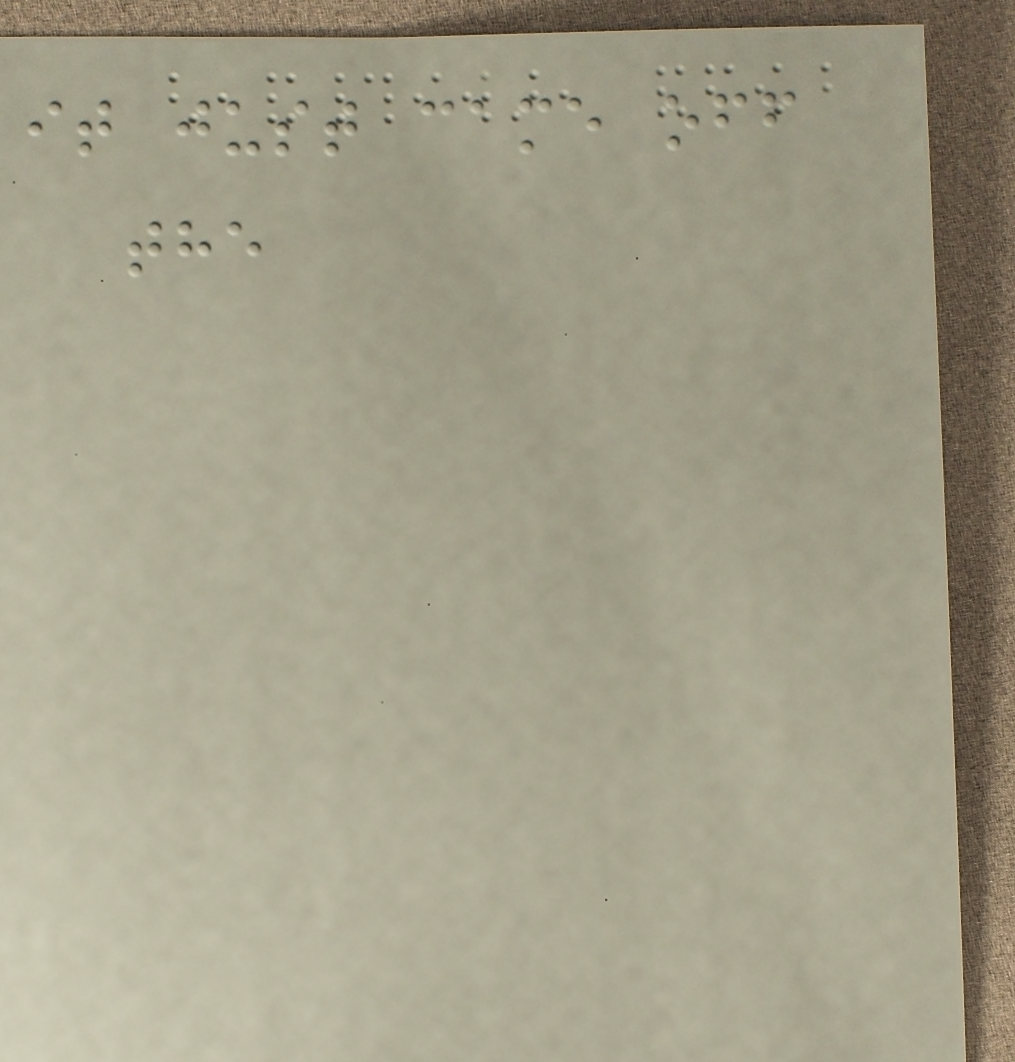it just came off
the
